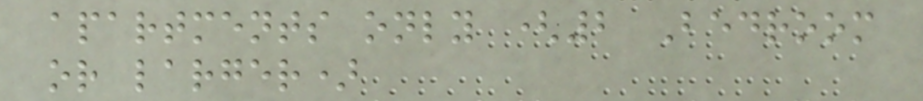apartments only (2 Bedroom
or larger)
